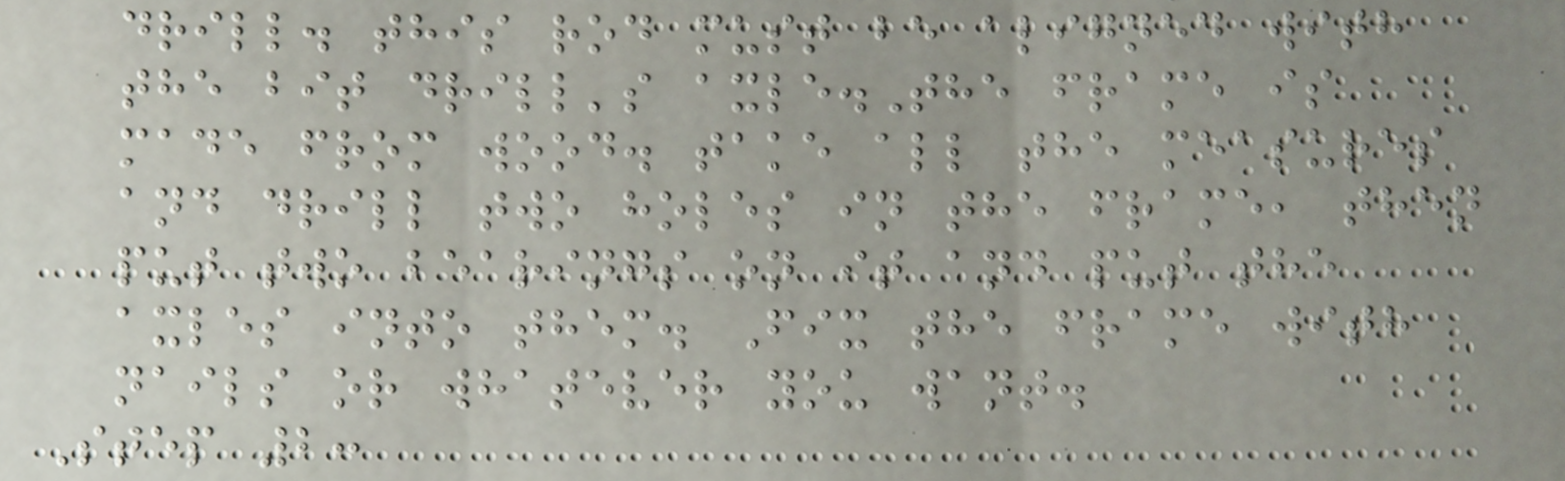drill. this rod must be aligned with
the bit drill's axle.The frame is
made from wood. take all the measures
and drill two holes in the frame, then
put two bearings on it and put the
axles into them. Fix the frame with
nails or whatever you want.
Step 2:
